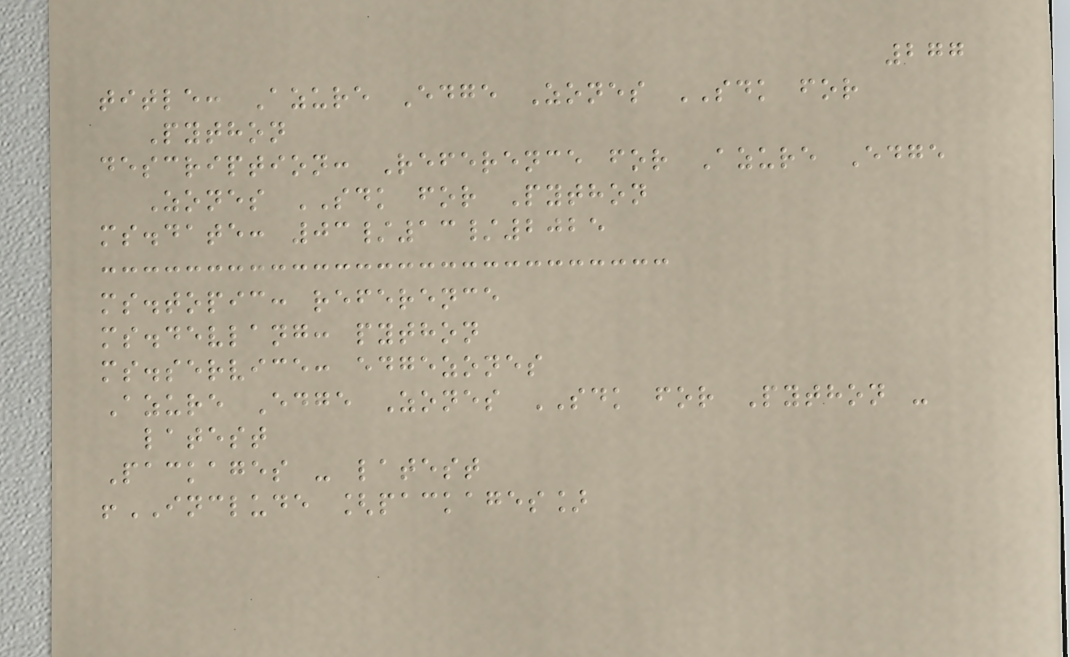277
title: Azure Edge Zones SDK for
Python
description: Reference for Azure Edge
Zones SDK for Python
ms.date: 03/13/2025
ms.topic: reference
ms.devlang: python
ms.service: edgezones
Azure Edge Zones SDK for Python -
latest
Packages - latest
!INCLUDE [packages]
